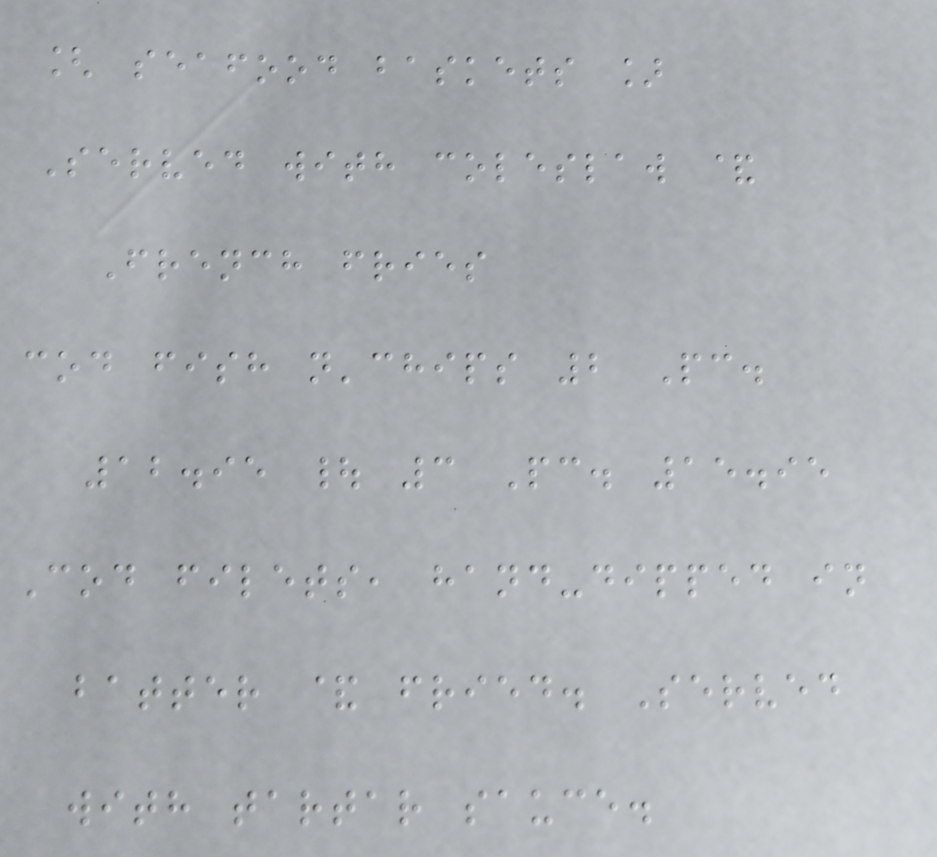[ seafood baskets ]
Served with coleslaw &
French fries
cod fish n'chips 2 Pc.
12.95 | 3 Pc. 15.95
Cod filets, hand-dipped in
batter & fried. Served
with tartar sauce.
